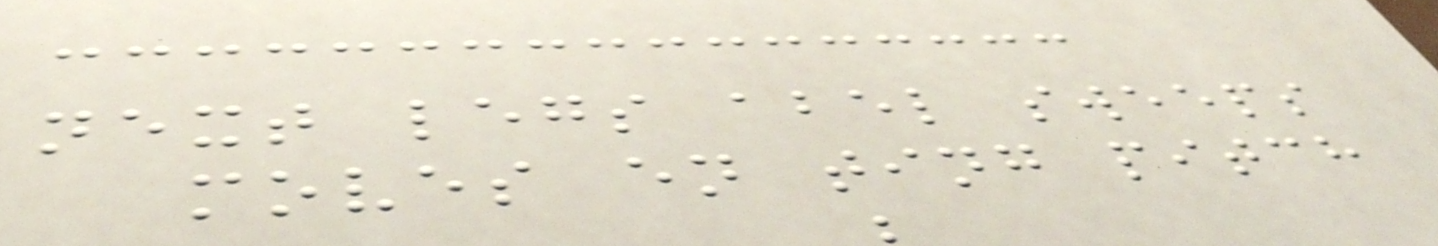next legs abel sweeps
moves en ting pitch
